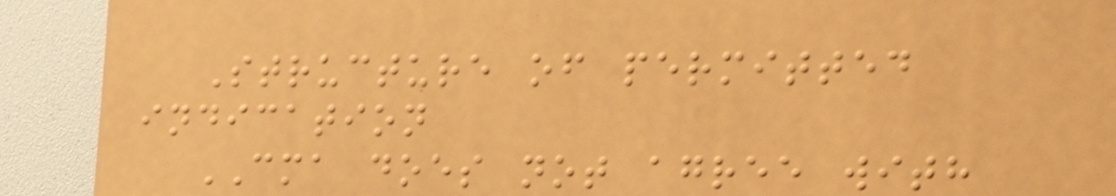Structure of permitted
indication
CMA does not agree with
